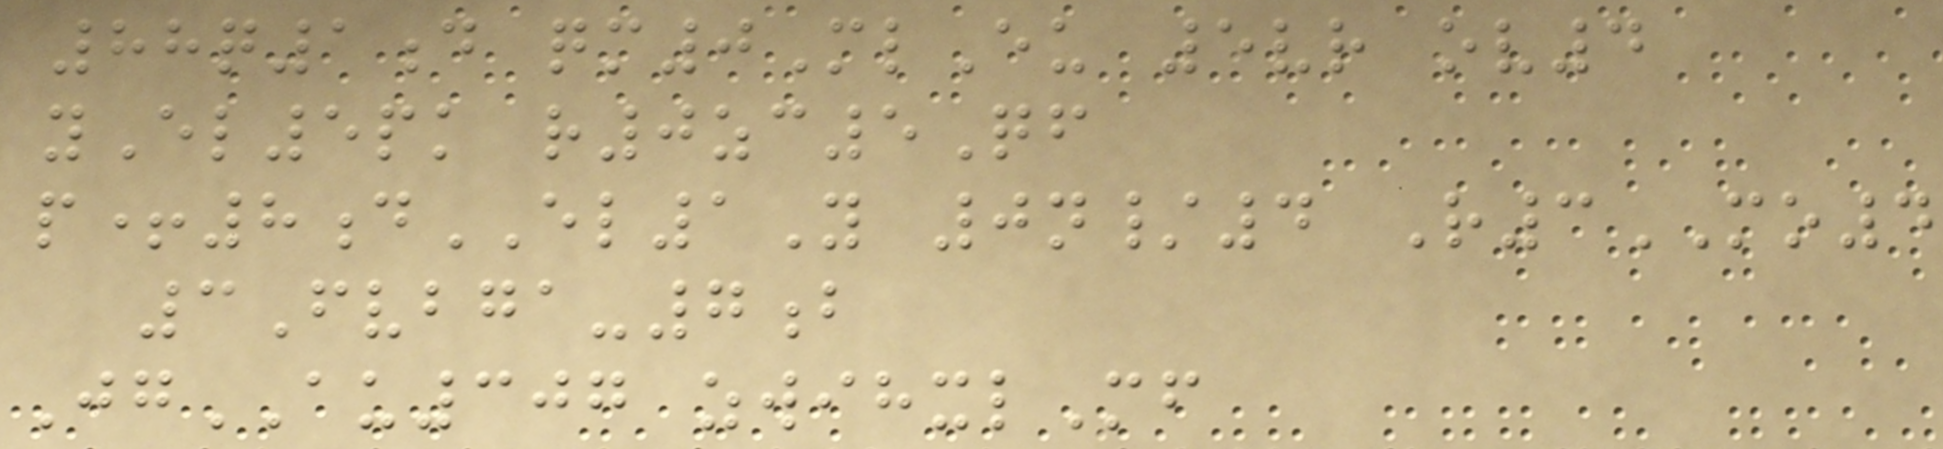88q1d qm0MlEu 5vr ov4
yEl5pk r0zc5Qf
p+8dEL1Y 0n/4 R3MO4
3Fvbga-7b
JgAU307 zwihxlMf
